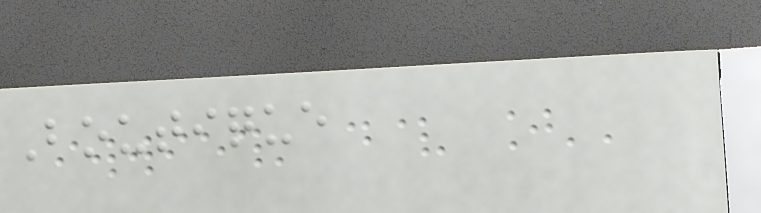Boutique
